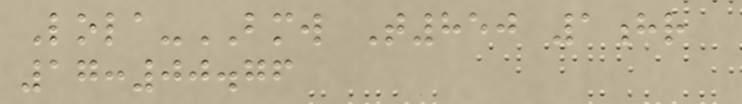Lola-BMW T850 1hr
17:00.76
